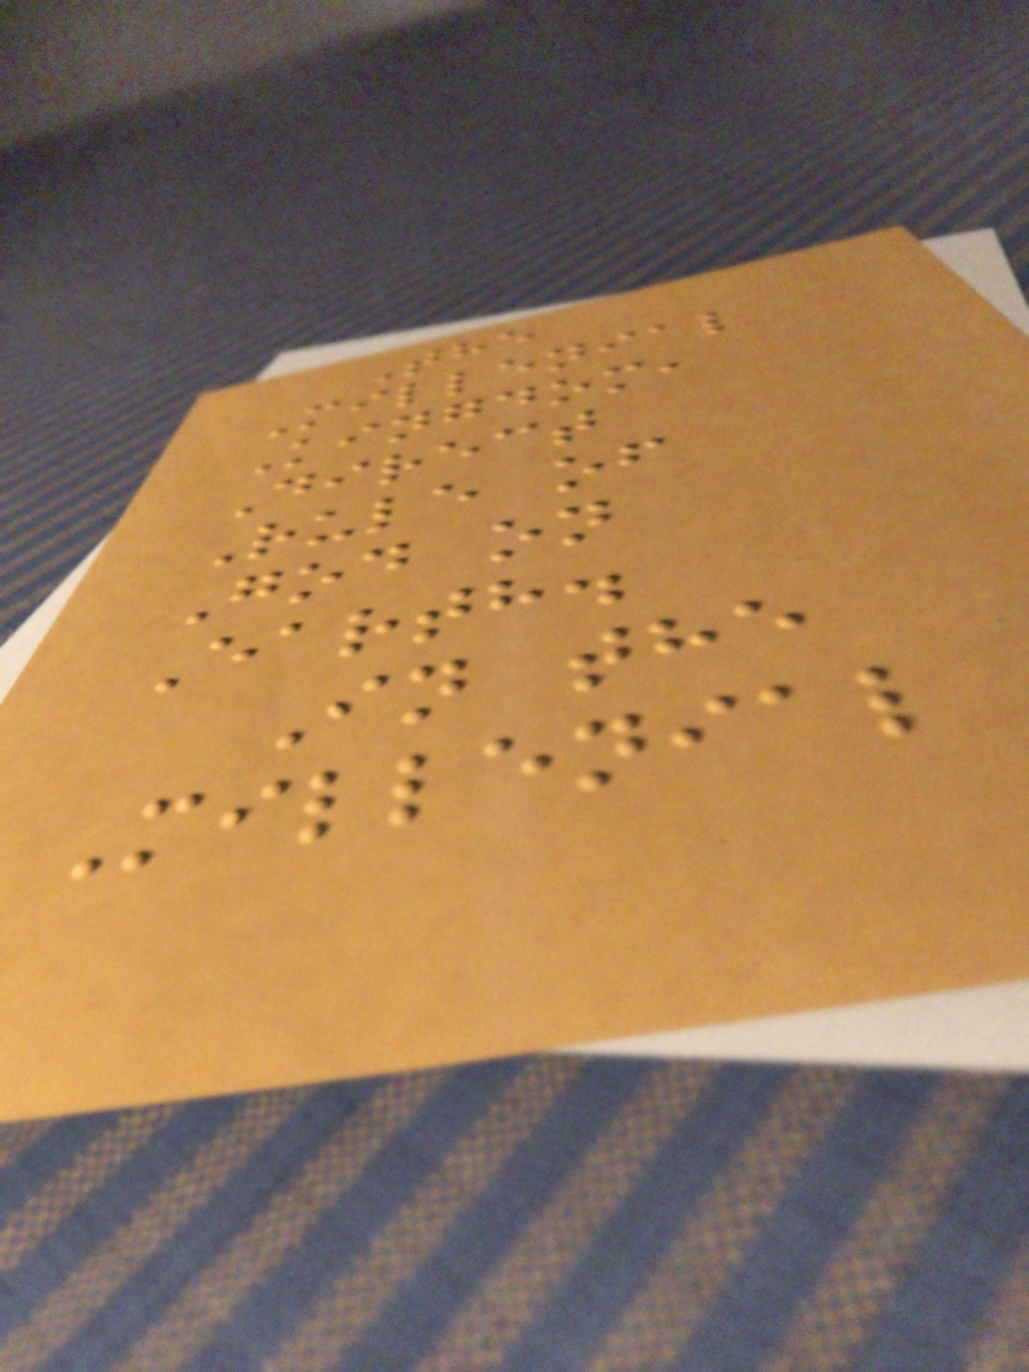The
Millenial
Kingdom,
Direct
Rule of
God on
Earth.
In the
Millenial
